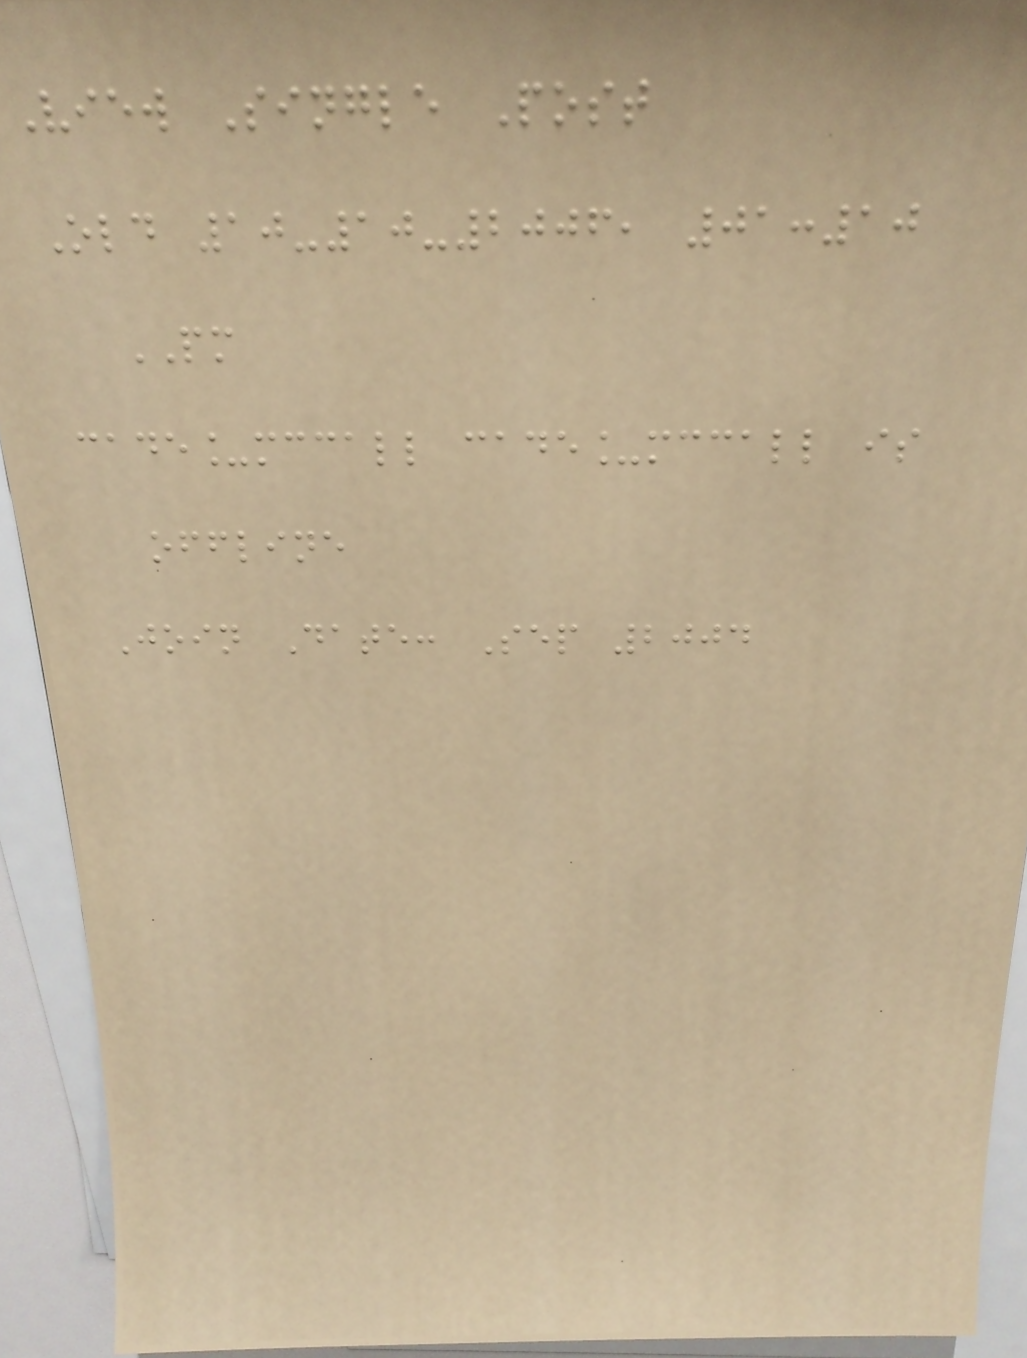View Single Post
Old 10-10-2006, 01:10
PM
cade_mccall cade_mccall is
offline
Join Date: Sep 2004
